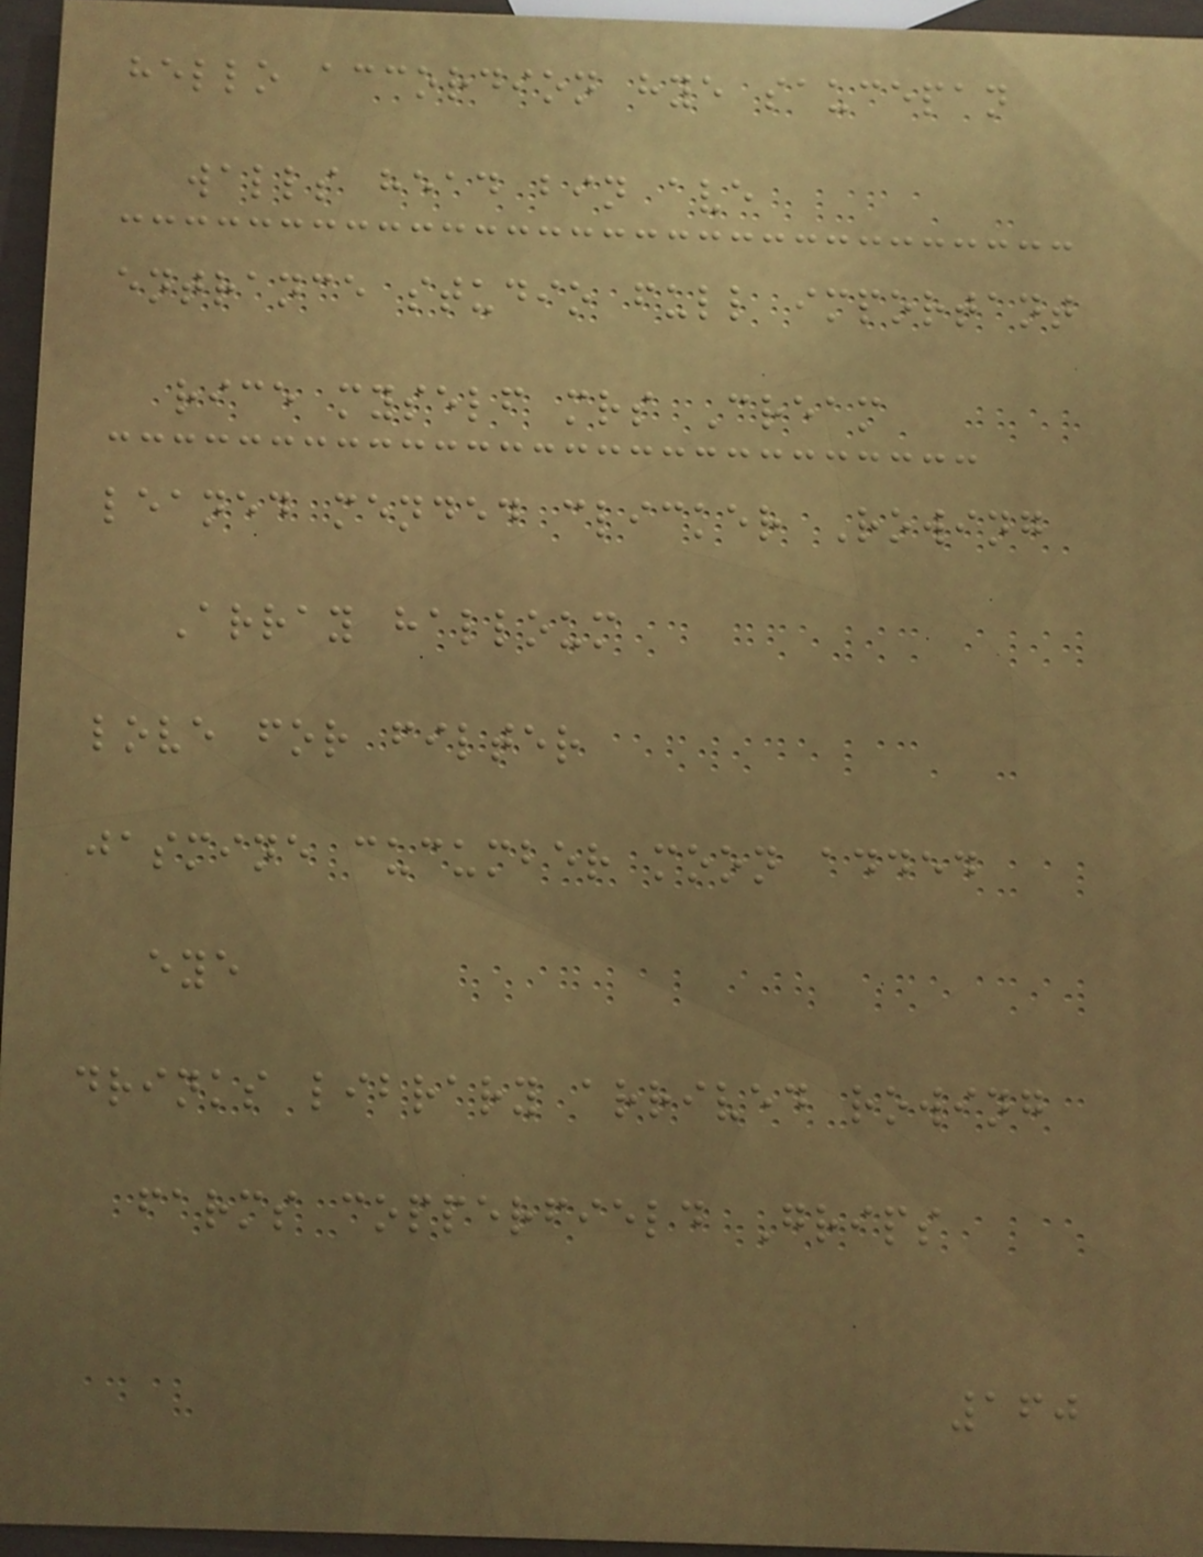hello accordion hye saucepan
walls head bin ave
entrance studio full important
rice myself mrs Cream
leaned mended clicker Rowing
Array halloum
love for filter
jasmine cucumber moon added
eye
drinks library arrived rowing
farms copperfield Grips
160
